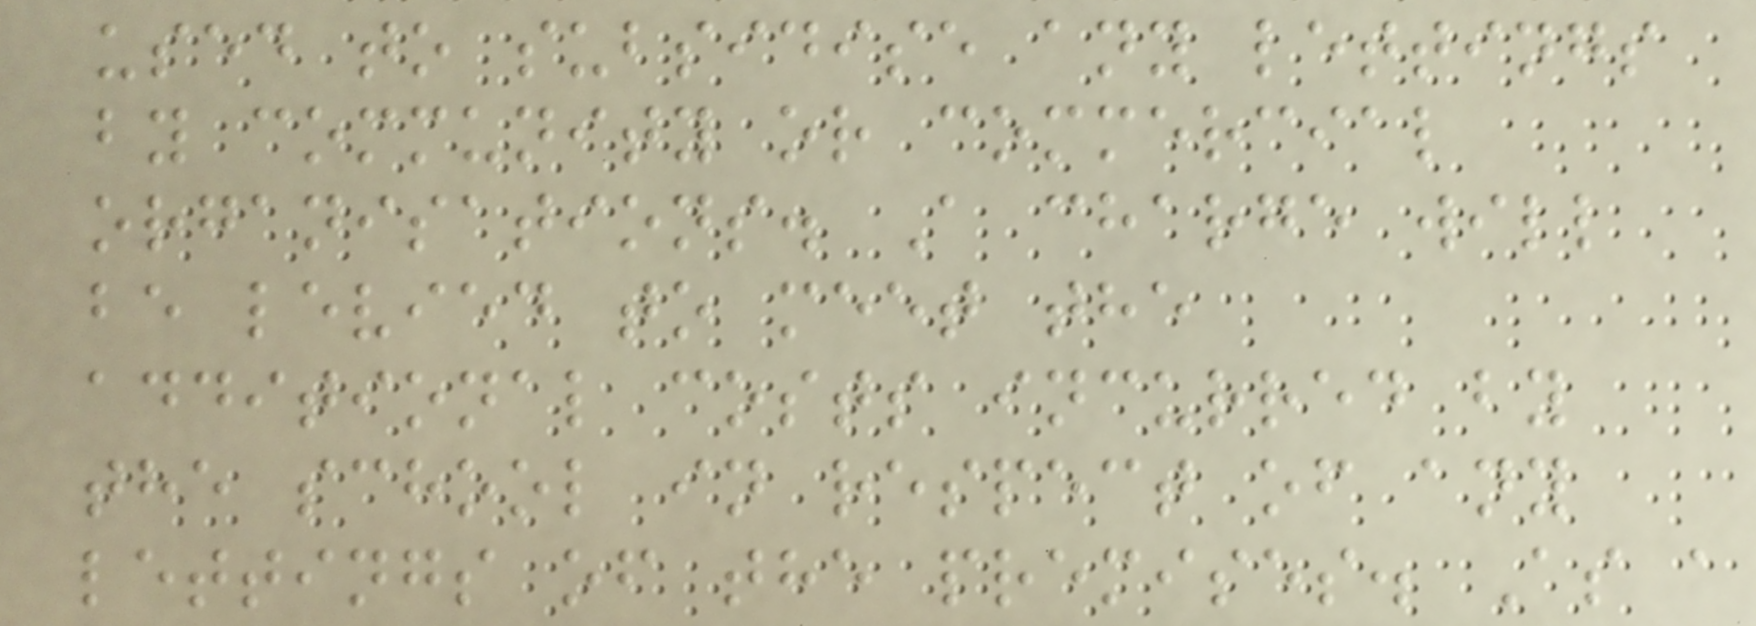used to subsidise any lettings
by community or commercial
organisations. A charge will
be levied to meet the
additional costs incurred by
the school in respect of any
lettings of the premises. As a
